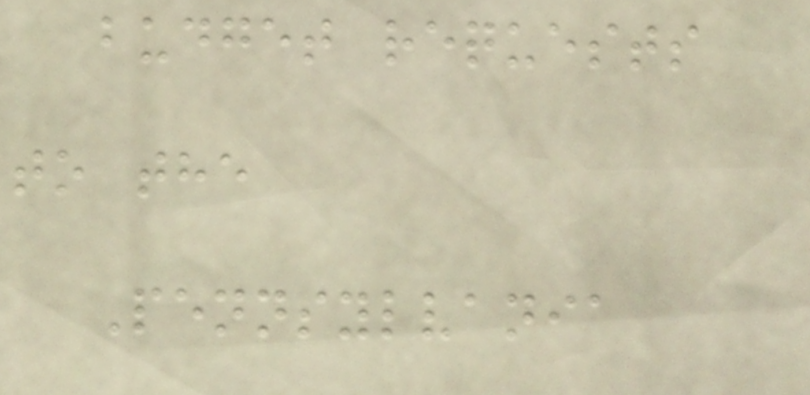budget requests
to the
Pennsylvania
